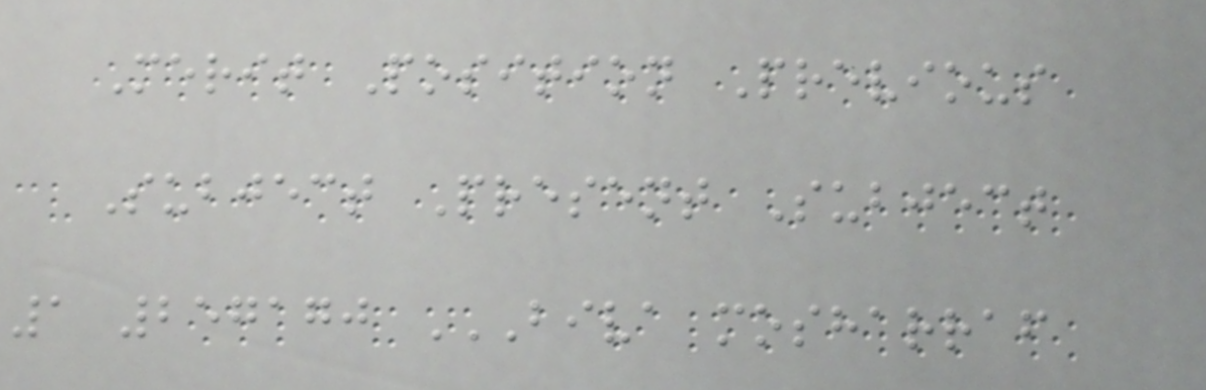Merit Position Previous
Subject Present Subject
1 257170 BIVA MOSHARRAF
